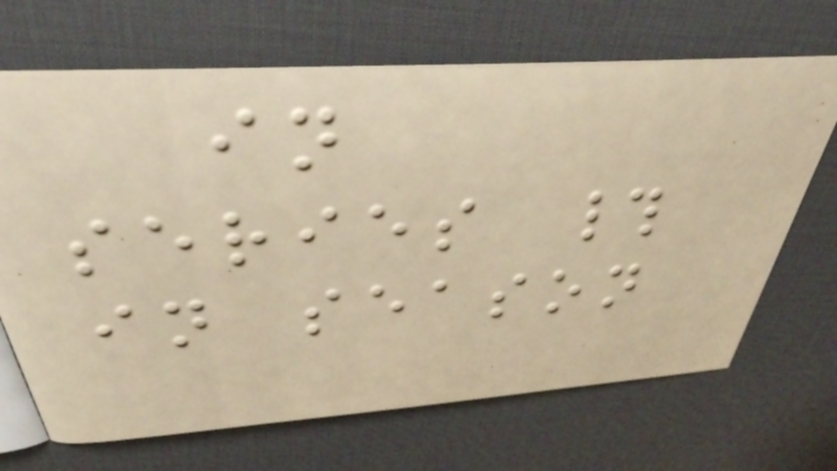in
series #
in season
